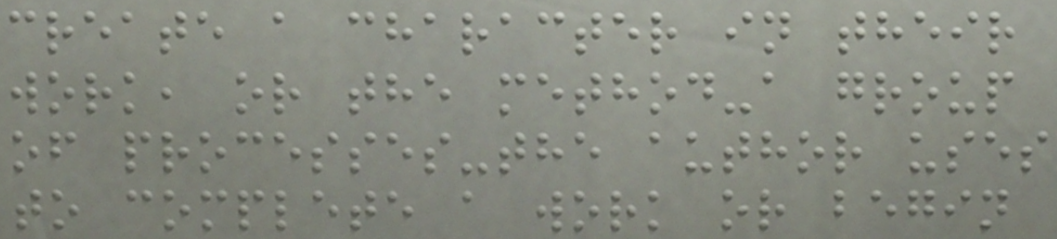create a character in their
work, or the method-a group
of processes-the author uses
to complete a work or begin
